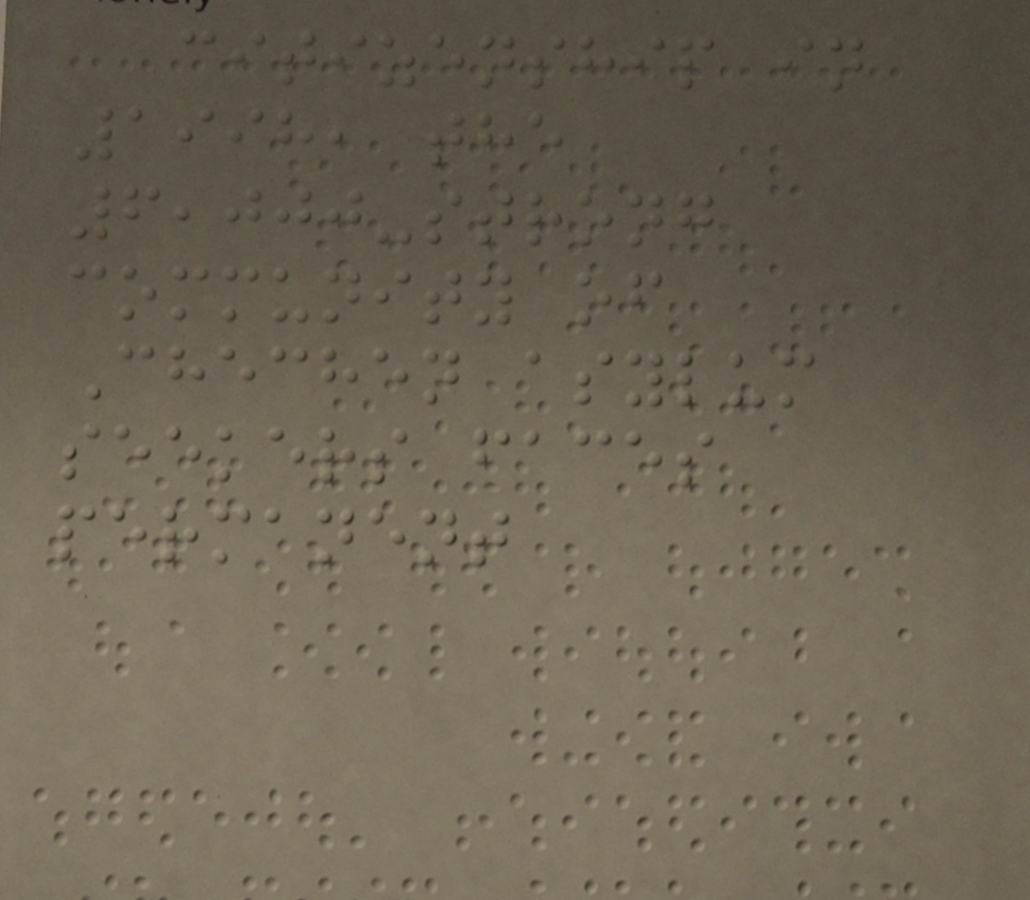citizenship in
1998, the
6,000-strong
community of
Chechen asylum
seekers faces
permanent
